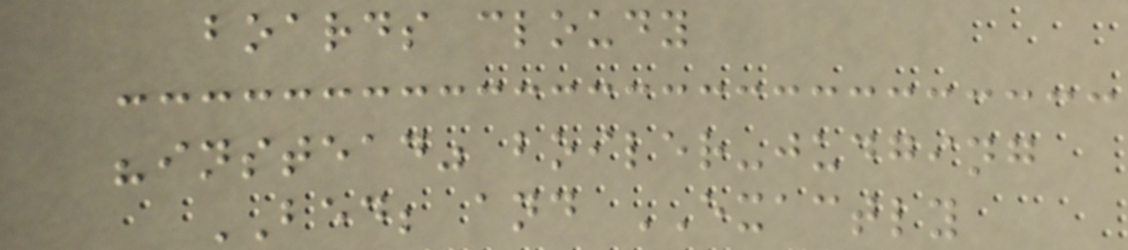boards cloudy
"instead" boiler-judging
BED; and EXACTLY
